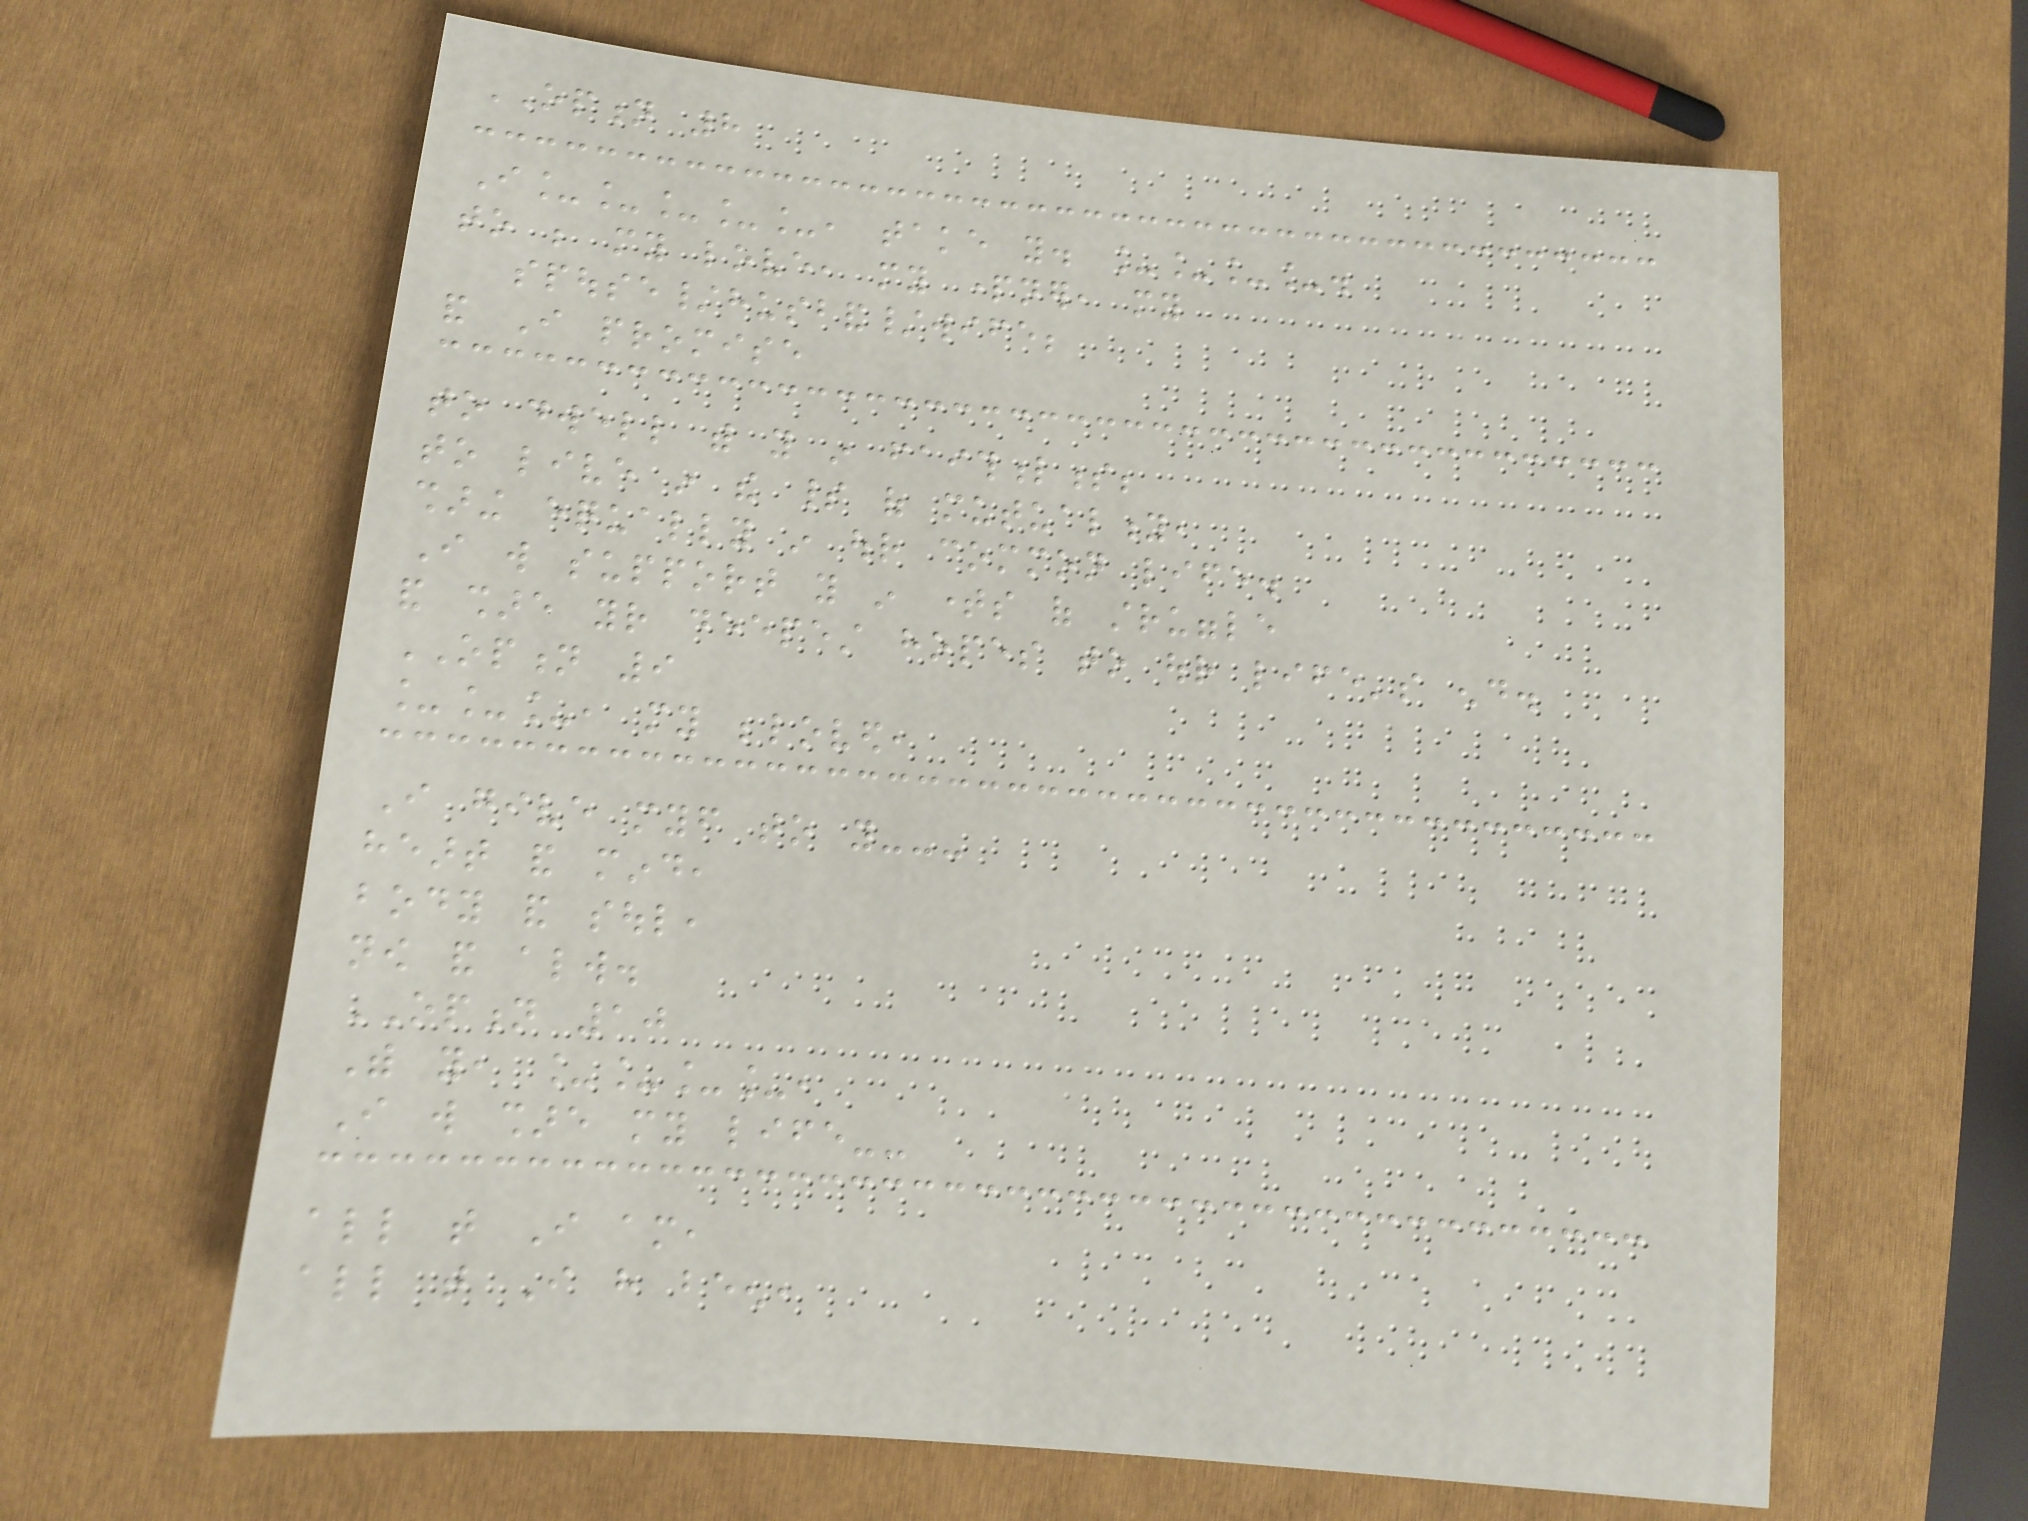OPTION 8
I_____, take you. ____.
to be my love, my partner, my
spouse/husband/wife;
and I promise
to dwell with you in faithfulness;
to live in the spirit of mutuality,
sharing equally in our common life.
I will support you in times of struggle
and share your deepest hopes to our life's end.
OPTION 9
___, my beloved,
I give myself to you---
heart and mind,
body and soul,
now and always.
OPTION 10
With you, ____,
I will share my life--
all that I am,
all that I have been,
